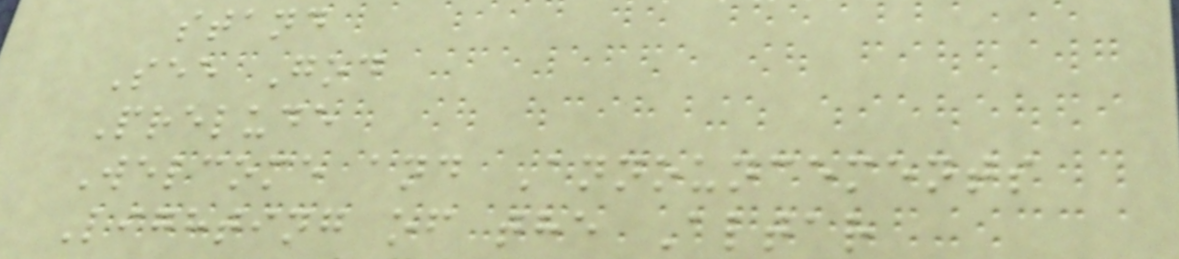stand
See God
Prelude
Welcome and Announcements
Lighting of the Altar
